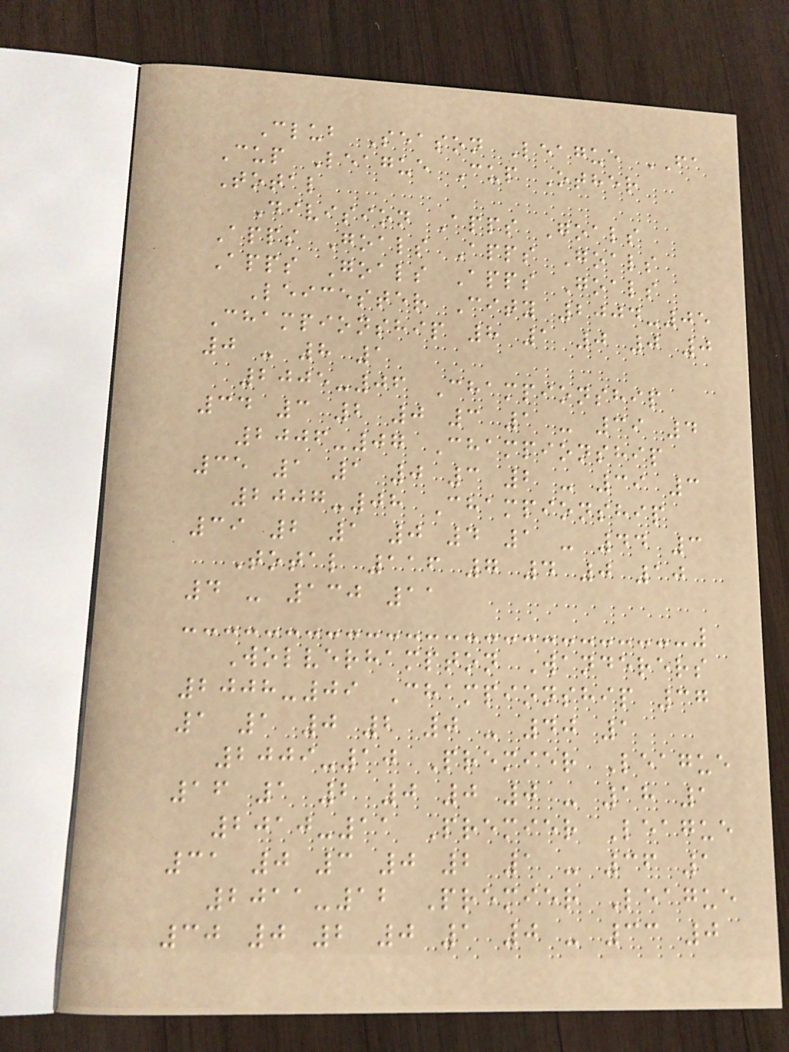Club Season League FA
Cup League Cup Other
Total
Division Apps Goals
Apps Goals Apps Goals
Apps Goals Apps Goals
Leicester City 2004-05
Championship 8 1 0 0 0
0 - 8 1
2005-06 Championship
34 3 2 0 3 1 - 39 4
2006-07 Championship
35 1 1 0 3 2 - 39 3
2007-08 Championship
39 2 1 0 4 1 - 44 3
Total 116 7 4 0 10
4 - 130 11
Wolverhampton Wanderers
2008-09 Championship 37
1 1 0 2 0 - 40 1
2009-10 Premier League
16 1 2 0 0 0 - 18 1
2010-11 Premier League
31 0 3 0 2 1 - 36 1
2011-12 Premier League
30 0 2 0 1 0 - 33 0
